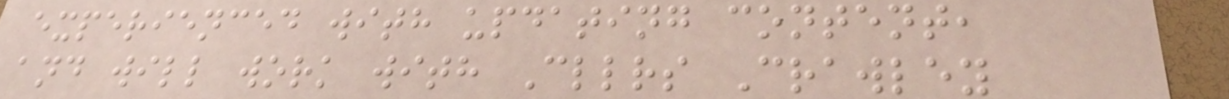experienced with updating content,
and will work with Cllrs Crawley
